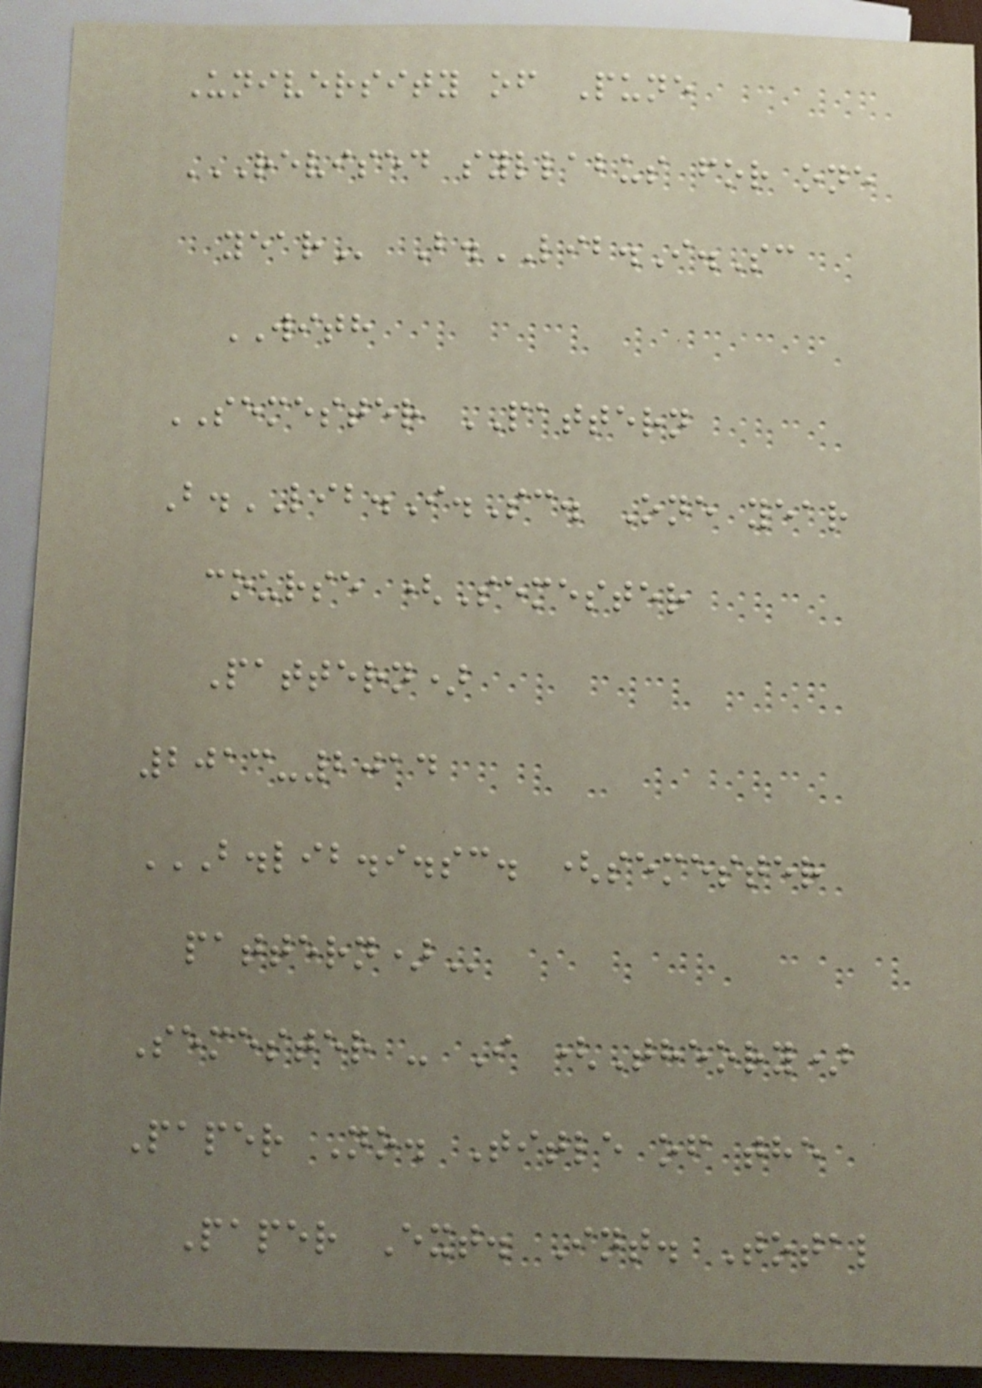University of Pune
REVISED SYLLABUS FOR ONE
YEAR B.LIB.I.Sc
WITH
SEMESTER PATTERN
B.LIB.I.Sc. One year
course (Semester
Pattern)
2013-2014
B.LIB.I.SC. (SEMESTER
PATTERN)
Semester - I (Theory)
Paper No. Title of the
Paper Ext. Int. Total
